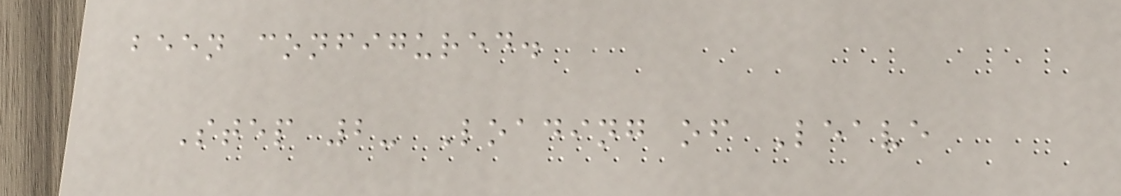been configured.
Step 2- Loading of Leave
